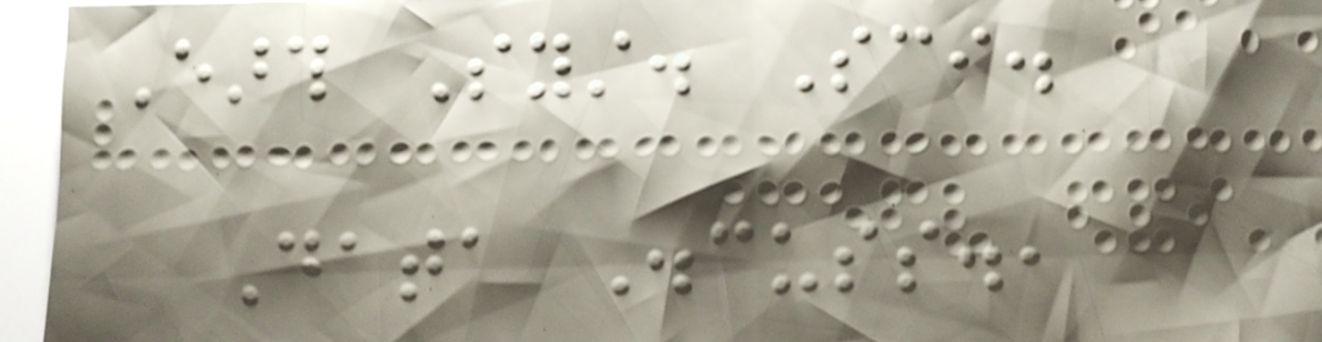Earth Syst. Sci.
Data Discuss.,
